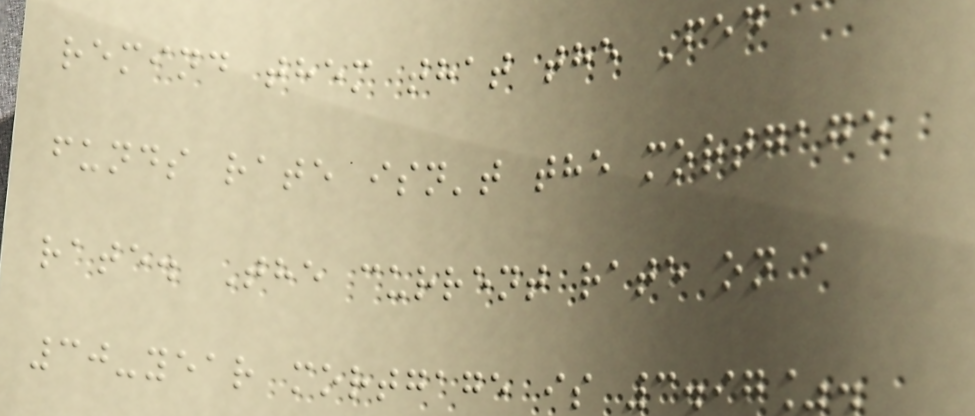remind them that the Fed
funds rate isn't the mortgage
rate. The current rate on a
30-year mortgage is 3.97%.
